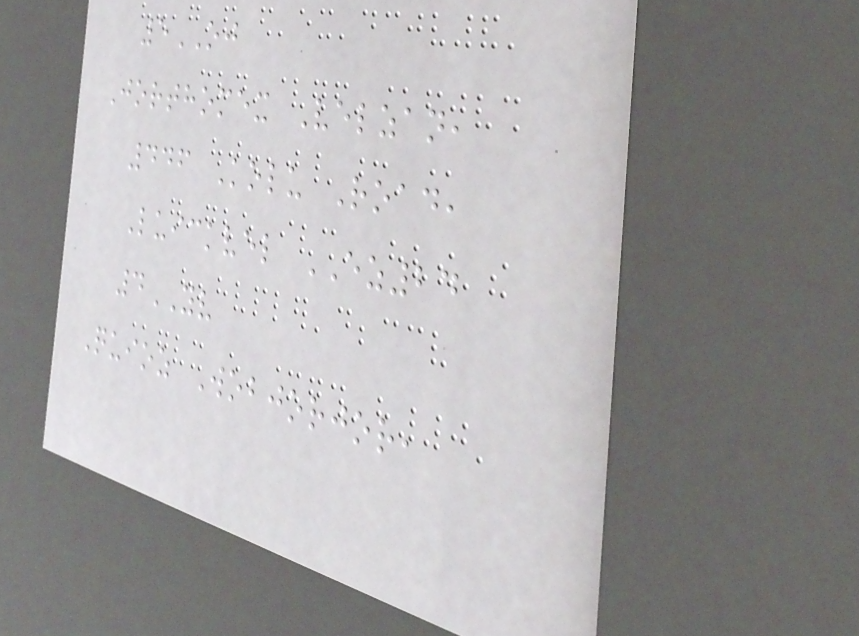5OJ
Jorthomex Velzan,
446 Kolu Road,
Luickvel EZ24
4YV
Quioz Wobjorjor,
